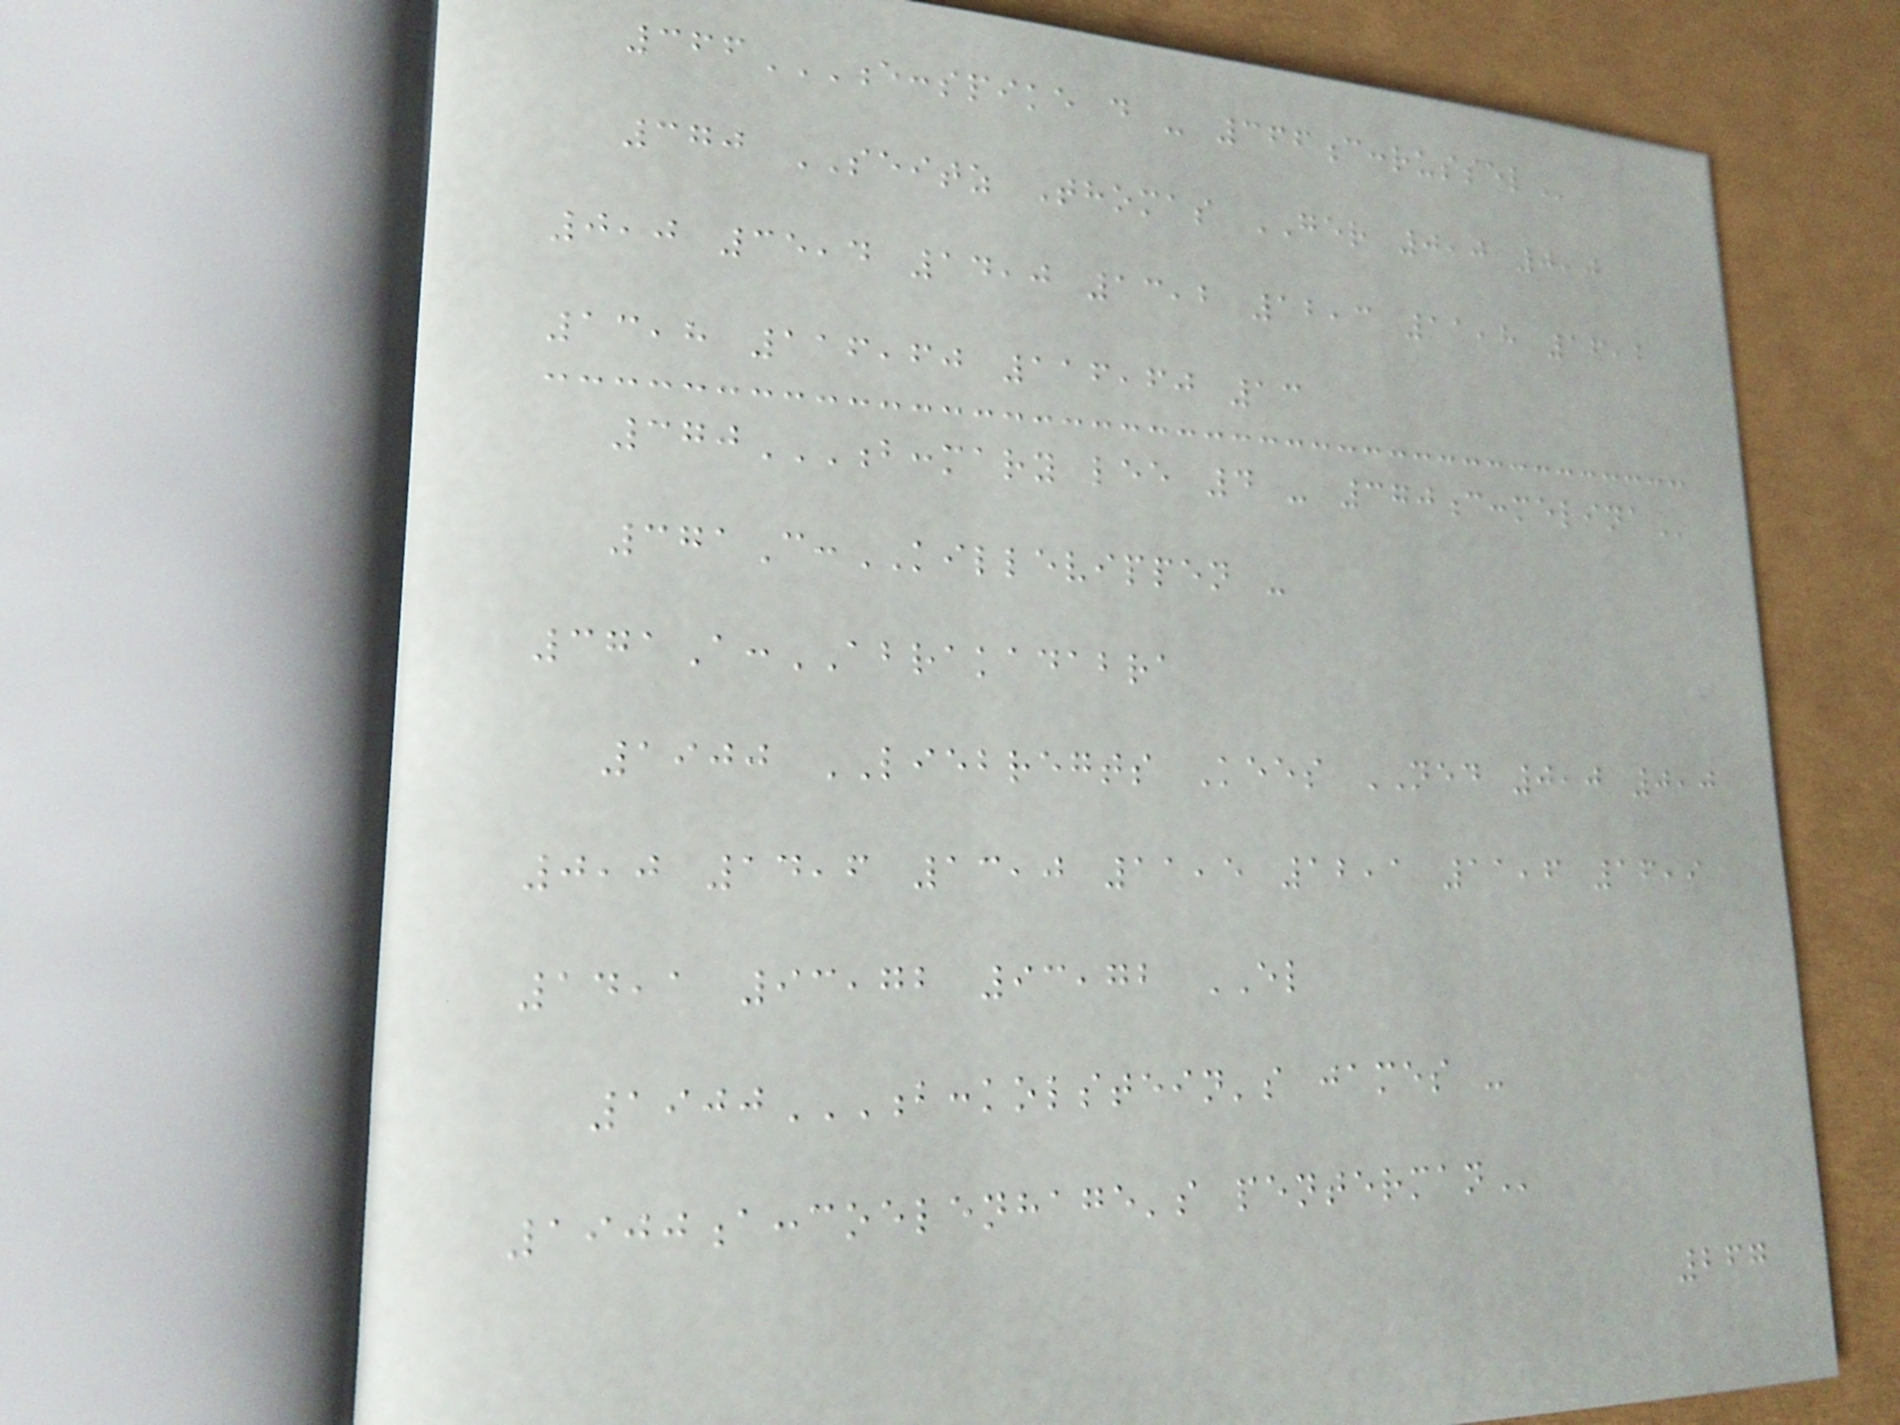366E:SPIKE D - 366C:RUSSEL
370 SEITZ Thomas GER 0,0 0,0
0,0 35,4 14,0 13,2 12,3 11,8 16,2
13,8 116,60 116,60 13
370B:MARY LEE 4 - 370C:MELINA
371C:KILLEVIPPEN -
371A:ABRAKADABRA
1900 LIEBREGTS Kees NED 0,0 0,0
0,0 14,6 13,0 11,5 12,1 11,6 16,9
14,1 93,72 93,72 EL
1900B:KOLSTEIN'S JAMES -
1900A:COELENHAGE'S PENTERMAN
267
